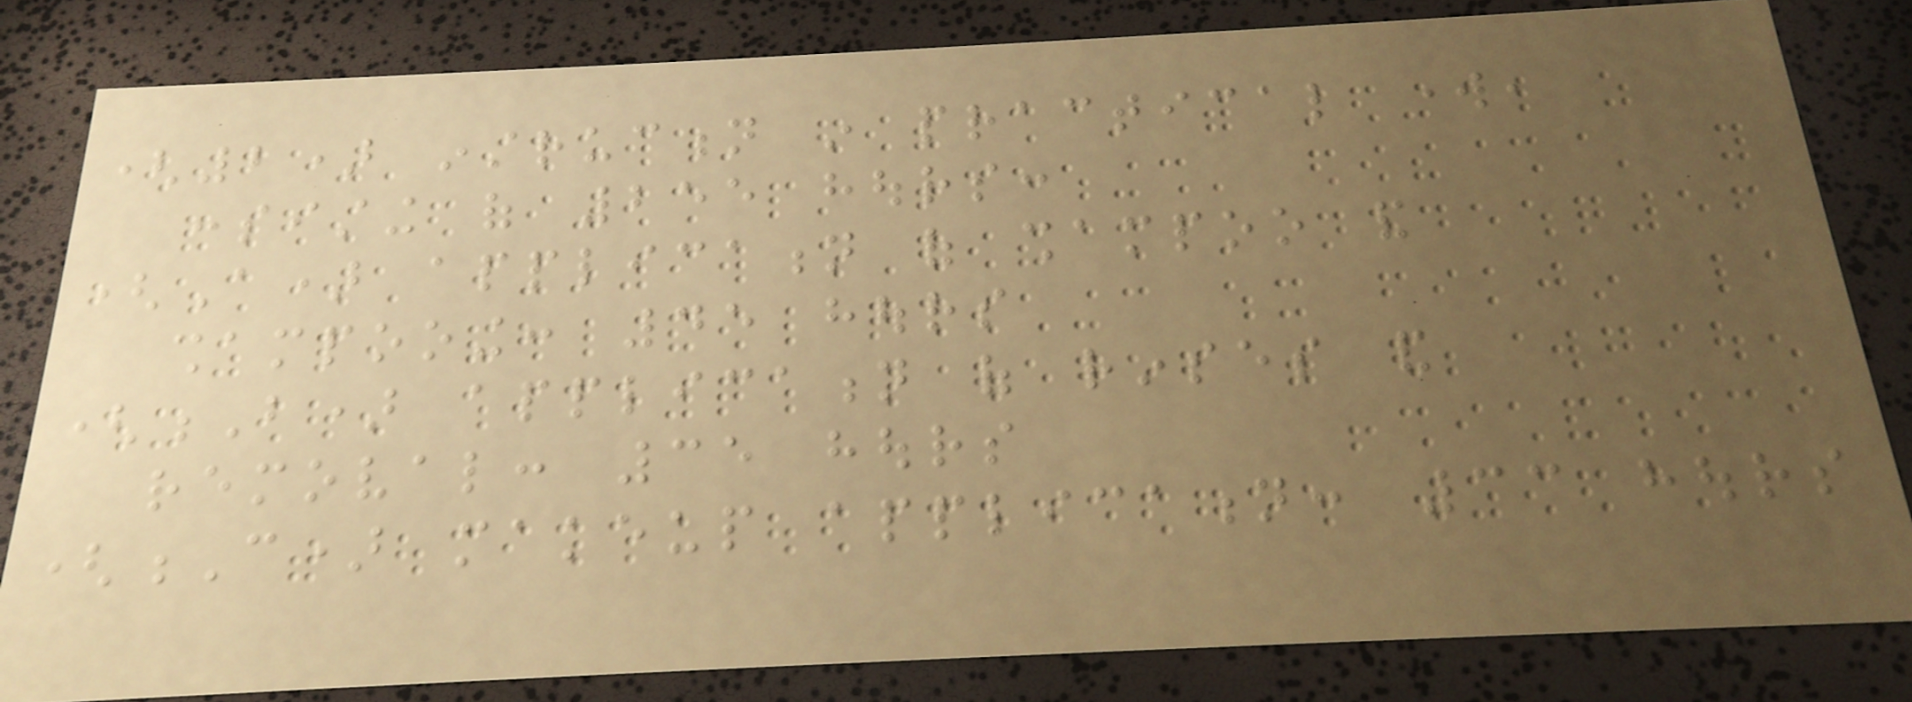(2) instruction in practical work,
consisting of 255 hours:
(A) application of shampoo and
shampooing: 45 hours
(B) application of rinses and
removal: 35 hours
(C) makeup application: 33 hours
